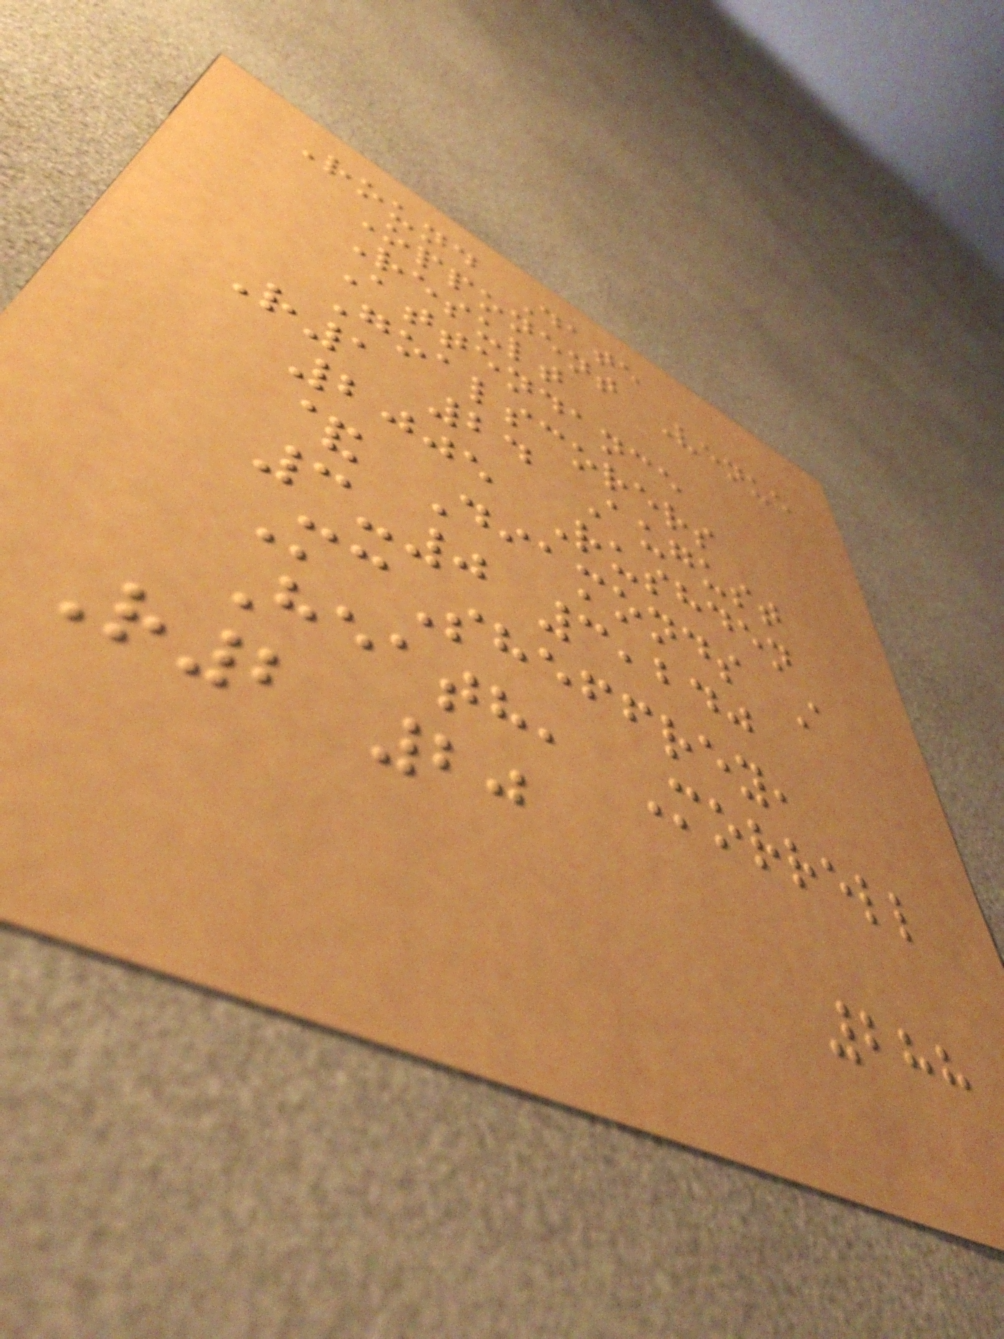Round Date
Opponent Venue
Result
Attendance
Goalscorers
R1 24 August
2005 Rushden
& Diamonds A
3-0 3,240
McSheffrey,
Heath, Morrell
R2 20
288
